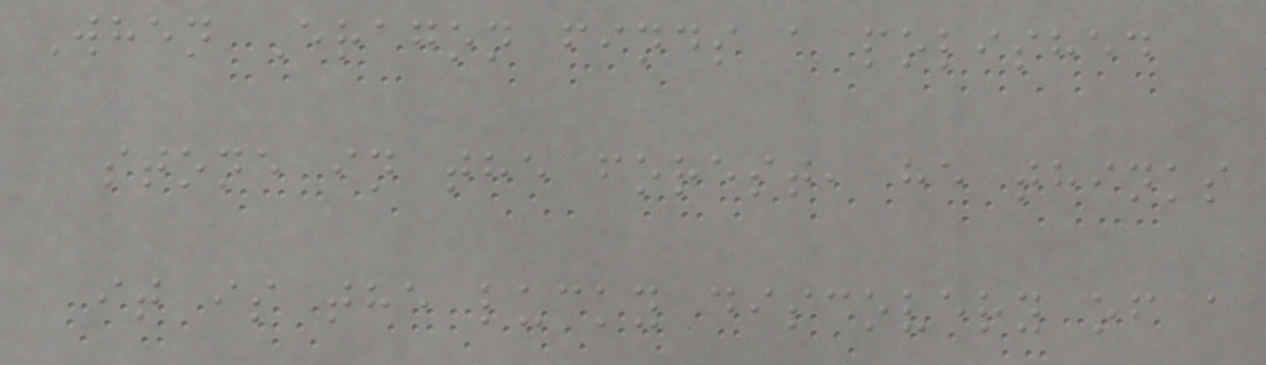When Eragon finds a polished
stone in the forest, he thinks
it is the lucky discovery of a
